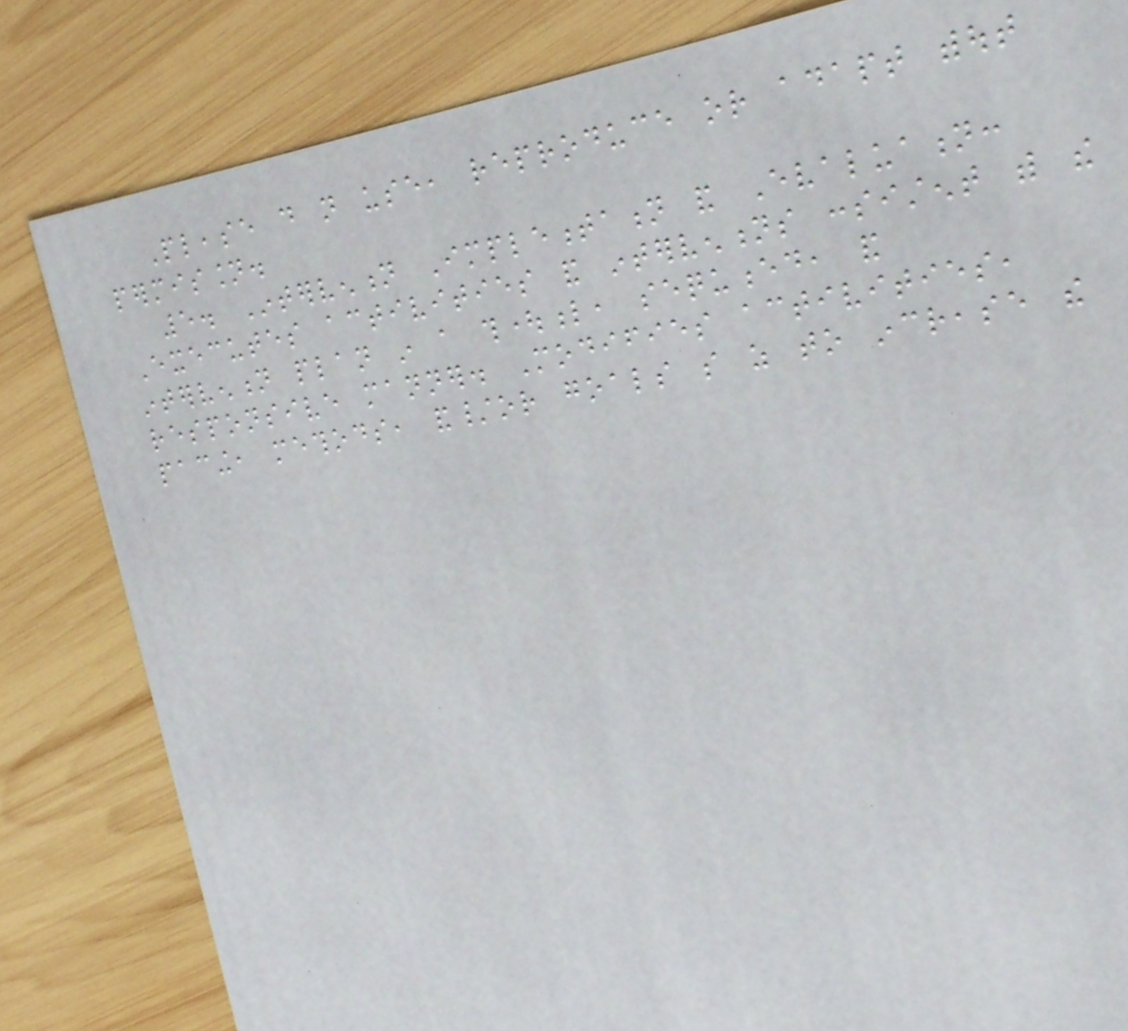Please do not use, reproduce or adapt without
permission.
5. Intervention Implementation and Evaluation:
Executes activities and interventions consistent with the
intervention plan in a thoughtful, sequenced, and
responsive manner. Modifies activities,
pacing, methods, and/or goals so as to increase the
